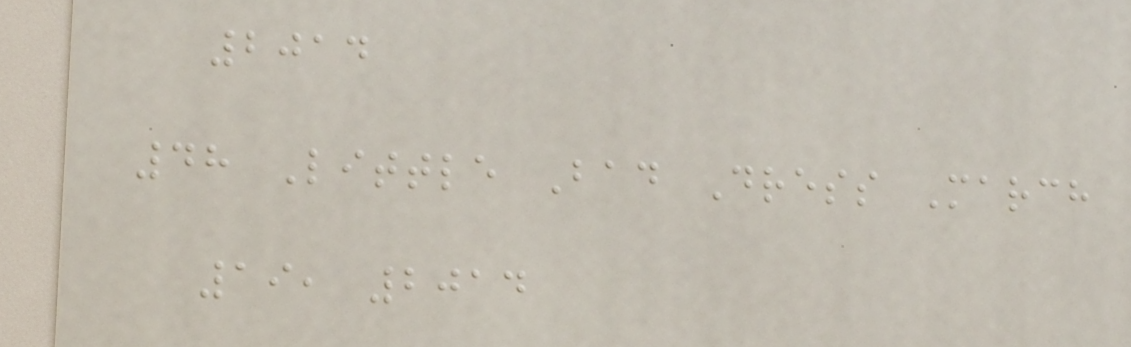2014
48 Little Bad Dress March
19, 2014
